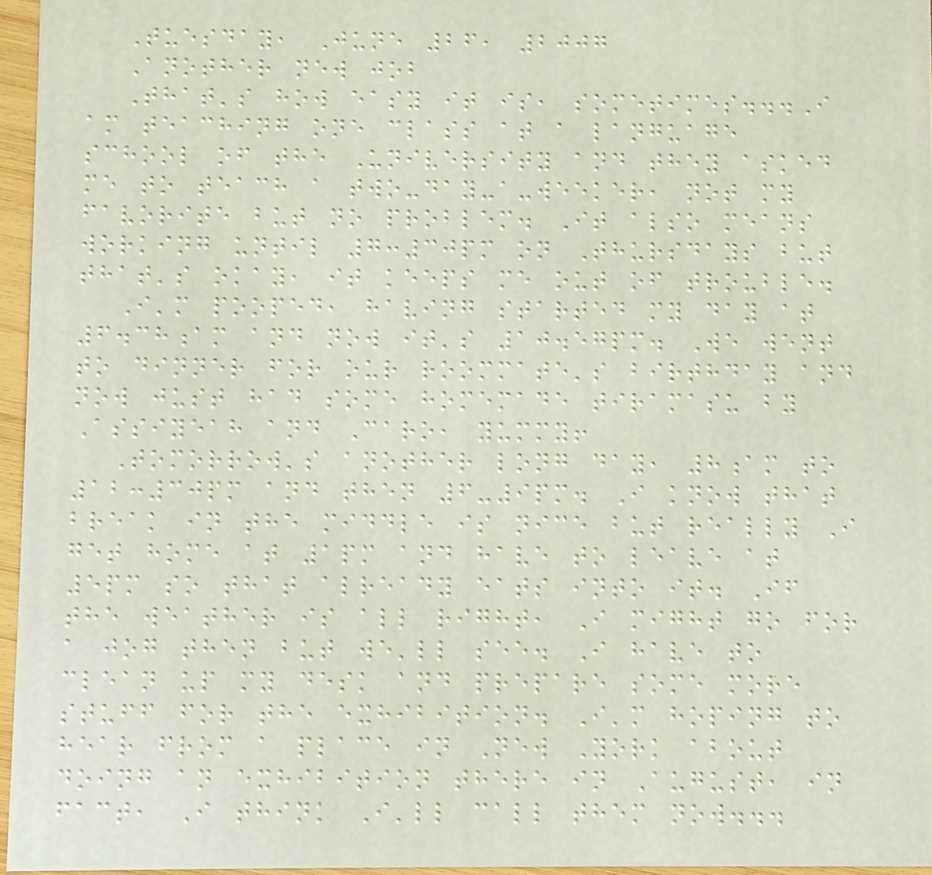Tuesday, June 26, 2007
Another new job
That's how easy it is, sometimes...I
am teaching one class at a language
school of the University and they asked
me to teach a two-day-a-weeker, not my
favorite but no problem. It also means
working until 7:30pm on Thursdays but
that's okay, it keeps me out of trouble.
I'm pooped, having started my day at
6.38am and now it's 10.57pm. We went
to dinner for our roommate's birthday and
now just had some homemade tiramasu by
Assiyeah and Caro, yummy!
Tomorrow's another long day, 8am to
12:30pm and then 6-9pm. I know that
break in the middle is nice but really I
get home at 1pm and have to leave at
5pm so that already eats into it. If
the weather is all right, I might go for
a jog then but we'll see. I have to
clean up my desk and prepare some more
stuff for the exhibition. I'm hoping to
hear from a place in New York about
doing an exhibition there in August, in
fact, I think I'll call them now...
